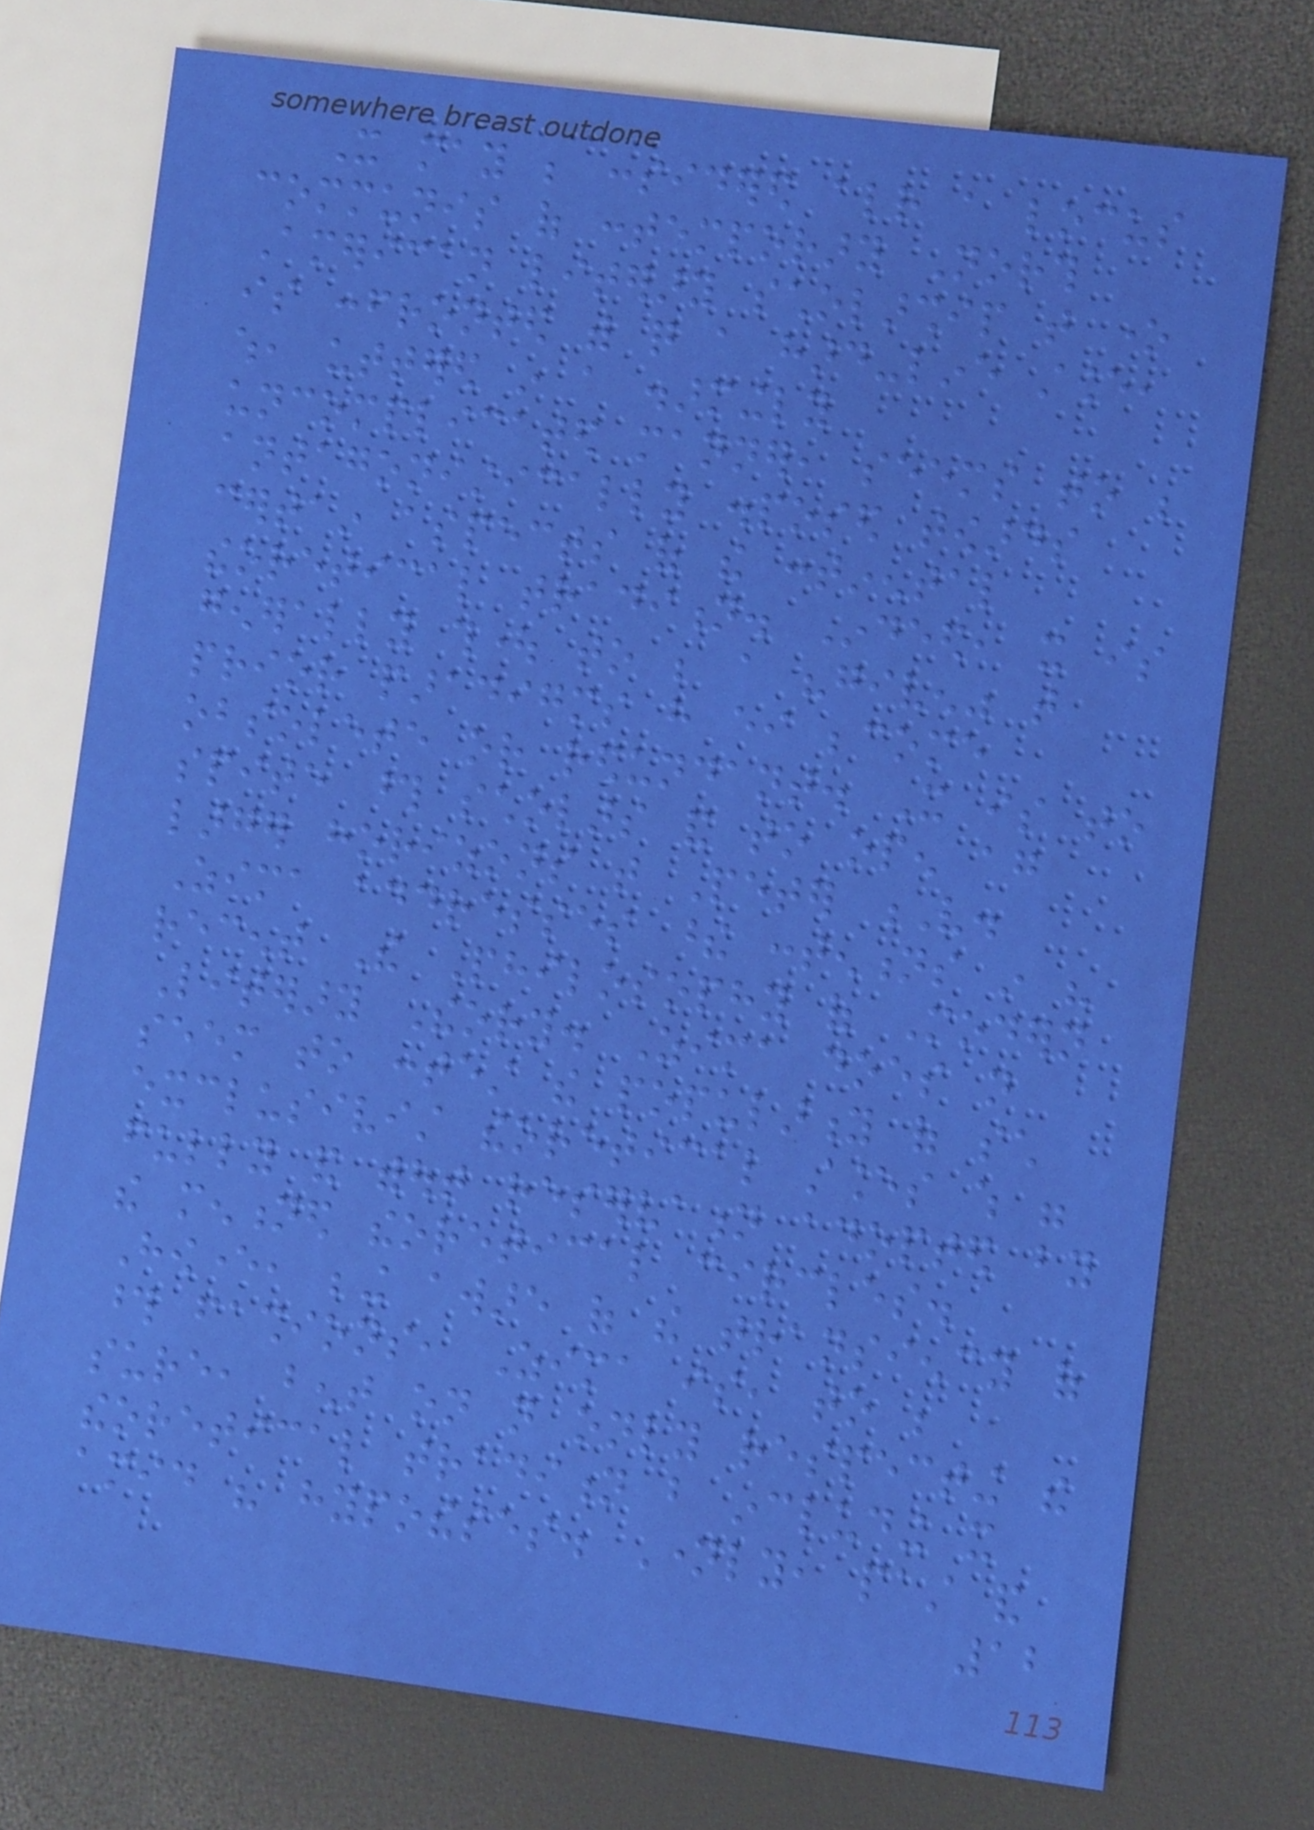It may be considered already a locus
communis of contemporary North
American literary scholarship that one
is confronted with quite a hard-line stance,
which, uttered in a disarmingly
uncomplicated manner, seems to be
antagonistically disposed towards
certain aspects of the continental
theoretical tradition. Indeed, it is
generally thought to be a "given" that
prior paradigms have either become
obsolete or redundant. It is to
spite those scholars and to open again
larger horizons that Peter V.
Zima addresses these contentions in his
recent The Philosophy of Modern
Literary Theory. Zima does not
seem to contest the popularity of such
exclusivist theoretical stances which were
fully and without reservation adopted by
the mentioned theoretical circles.
However, being aware of the transiency of
those fashions, Zima is, to be
sure, bent on not only respecting the
theoretical tradition but including it
amid his hypotheses. Namely, past and
12
